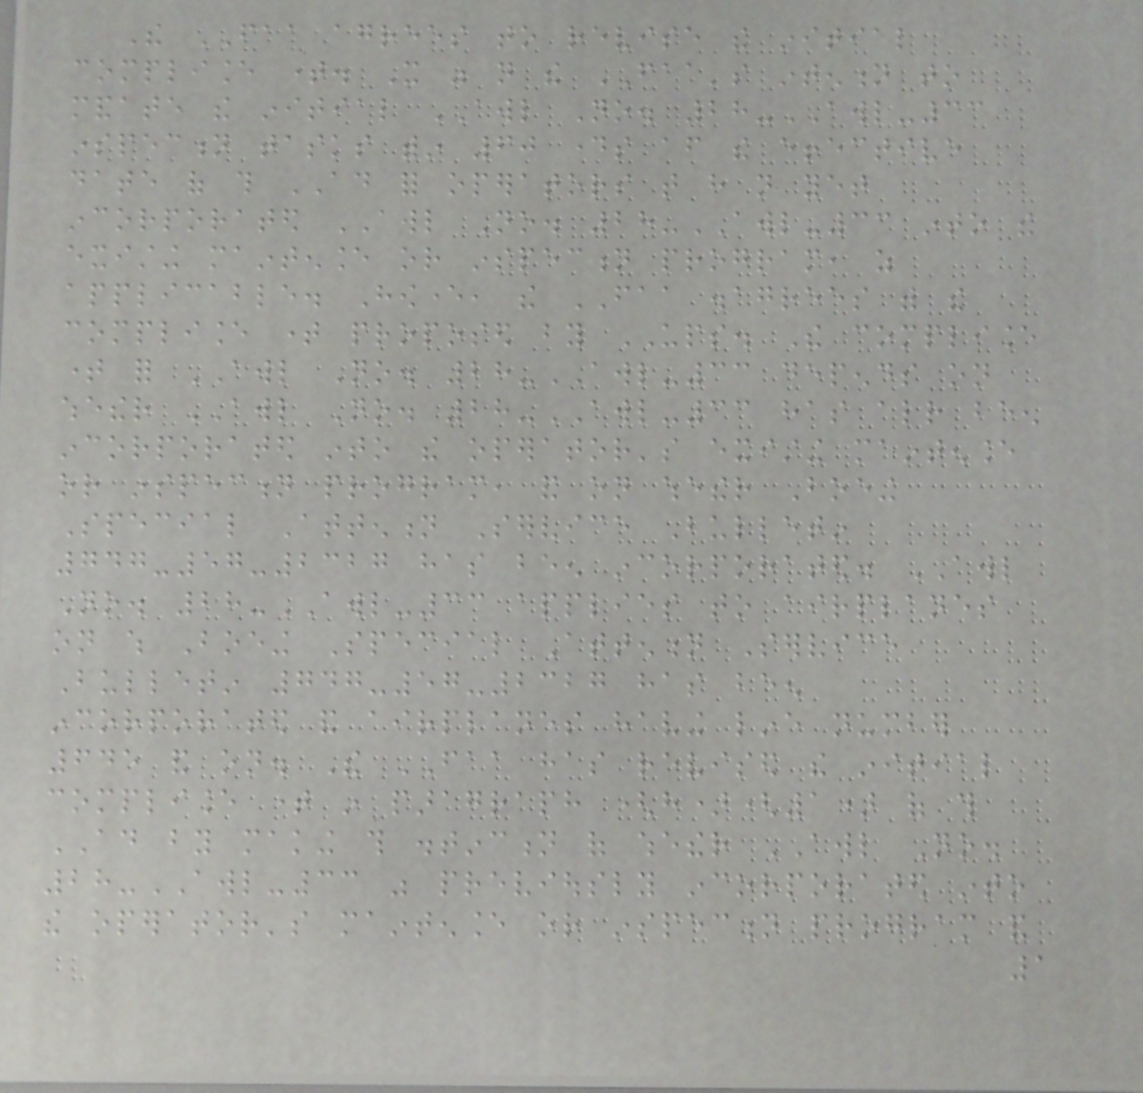The FAA agrees to revise the initial
compliance time. It was not the FAA's intention to
mandate the initial AWL No. 28-AWL-33
inspection tasks within 60 days after the effective
date of this AD for operators that have not yet
incorporated AWL No. 28-AWL-33 into the
existing maintenance or inspection program, as
applicable. However, the FAA disagrees with the
compliance time proposed by UPS. The compliance
time for AWL No. 28-AWL-33 depends on
whether AWL No. 28-AWL-33 has already been
incorporated into the operator's existing maintenance
or inspection program, and on whether Boeing
Special Attention Service Bulletin
747-57-2327 has been incorporated. AWL
No. 28-AWL-33 applies to airplanes
on which Boeing Special Attention Service
Bulletin 747-57-2327 has been
incorporated and airplanes having line number
645 and on. The FAA has revised the initial
compliance time in paragraph (h)(1) of this
AD by making this distinction of whether AWL No.
28-AWL-33 was previously incorporated into
the operator's maintenance or inspection program and
1
